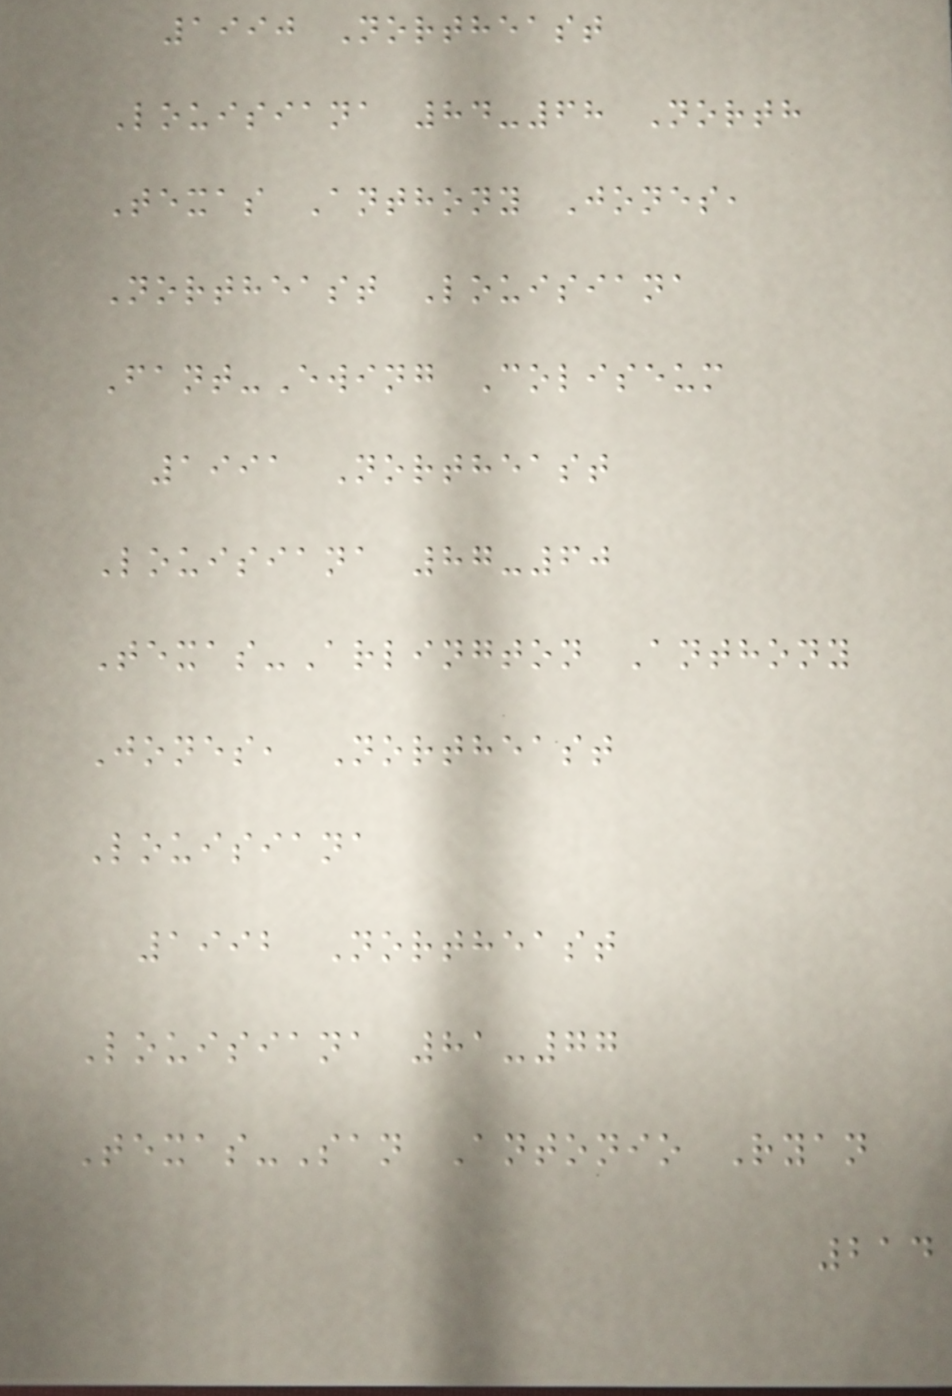1990 Northeast
Louisiana 84-68 North
Texas Anthony Jones,
Northeast Louisiana
Fant-Ewing Coliseum
1991 Northeast
Louisiana 87-60
Texas-Arlington Anthony
Jones, Northeast
Louisiana
1992 Northeast
Louisiana 81-77
Texas-San Antonio Ryan
214
